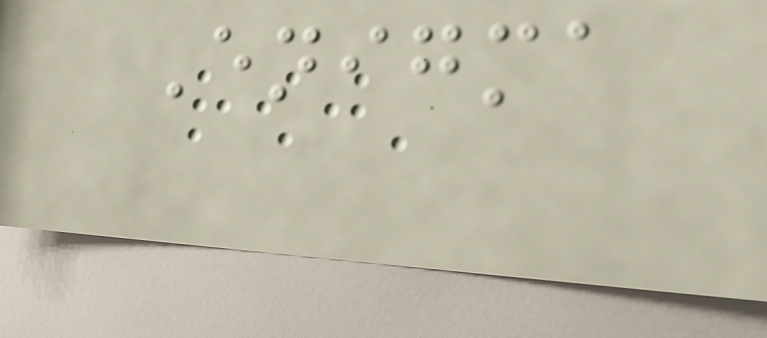Enigma
